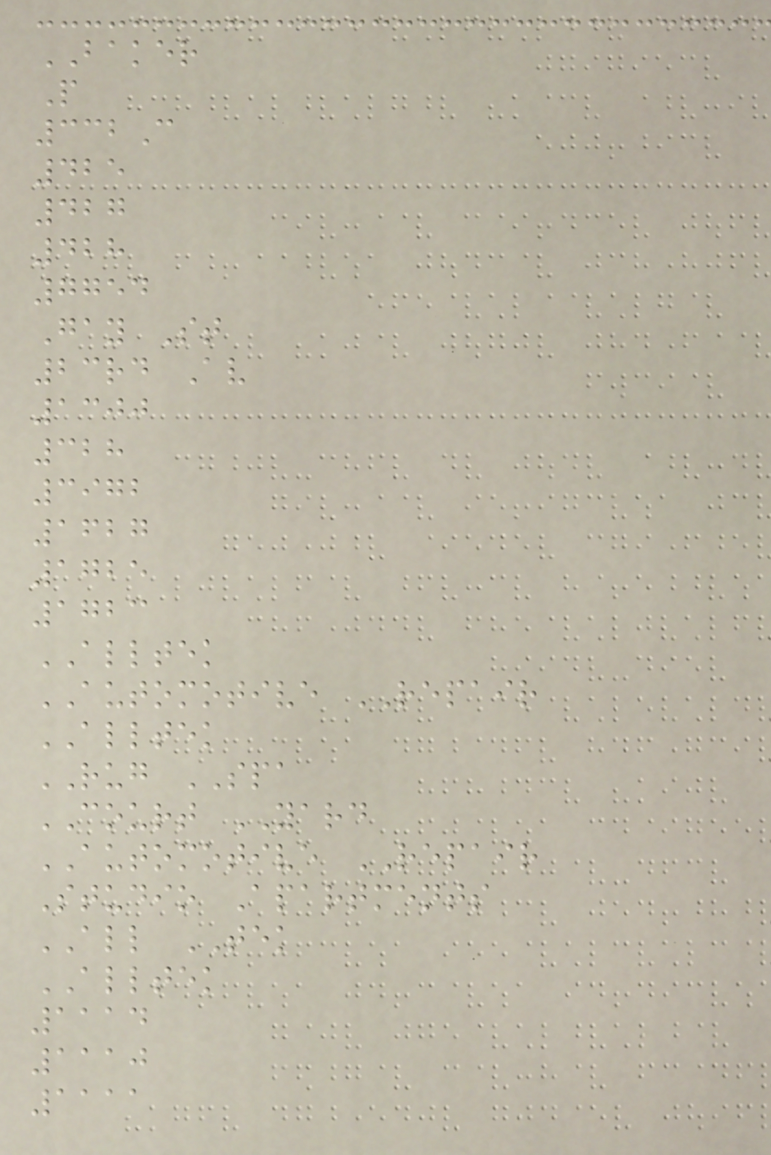BAKER
P
332C
425
427
428
7754
Gay St
23rd Av
1300
328
3972
1627
1725
1723
ALLTEK
AUTOMOTIVE REPAIR
ALLTEK
RUG SPA
COURT YARD
AUTOMOTIVE REPAIR
Studio Apartments
ALL TEK
ALLTEK
1114
1110
1111
